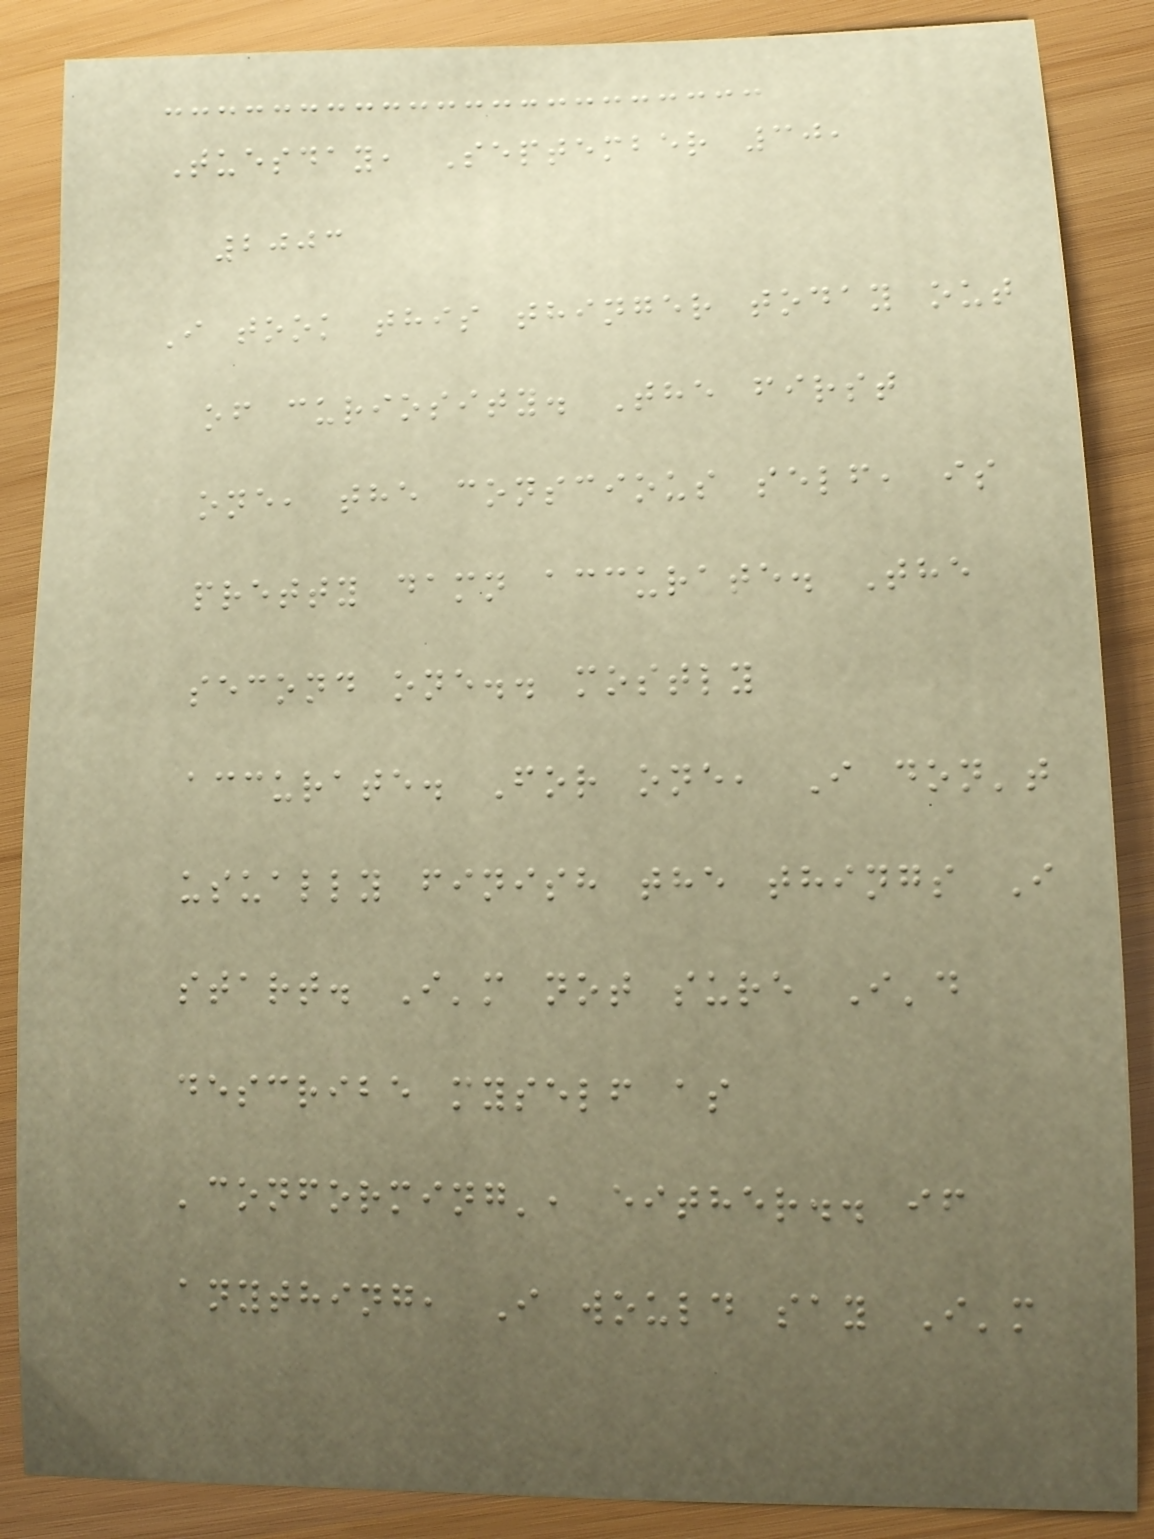Tuesday, September 30,
2003
I took this thinger today out
of curiosity. The first
one, the conscious self, is
pretty damn accurate. The
second one.. mostly
accurate. For one, I don't
usually finish the things I
start. I'm not sure I'd
describe myself as
'conforming', either.. if
anything, I would say I'm
